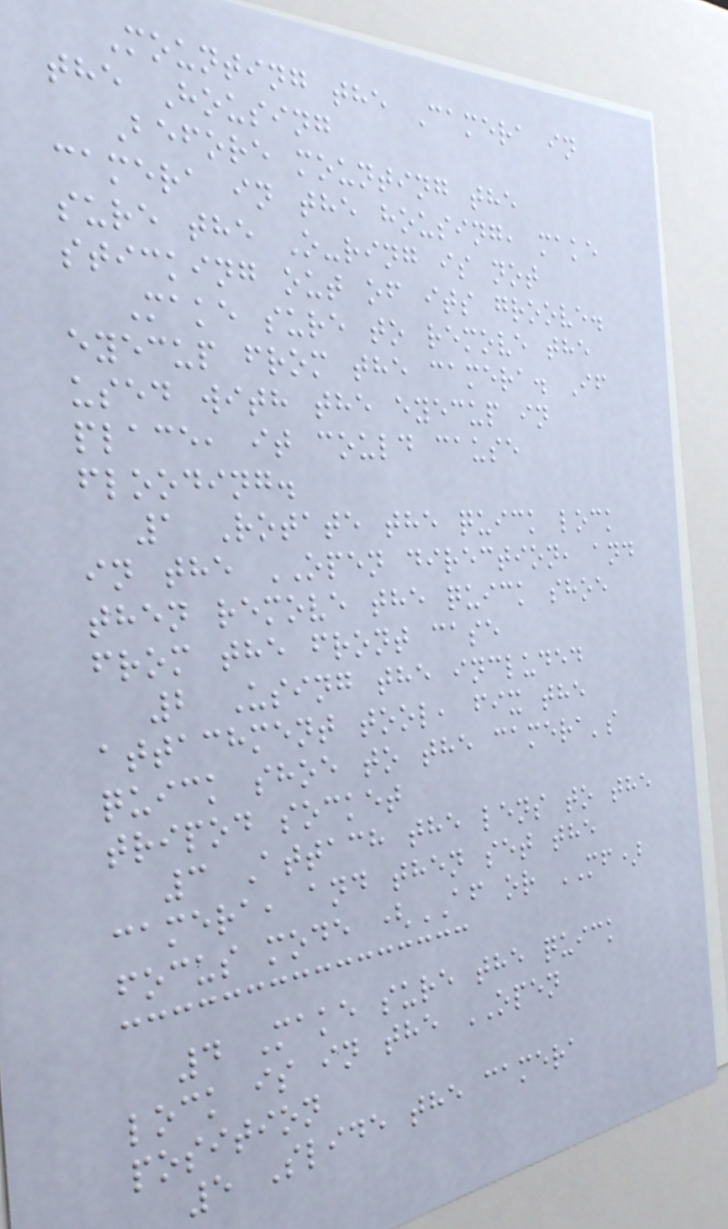Mounting the Camera in
the Housing
Before mounting the
camera in the housing, make
sure the O-ring is not
sticking out of its groove.
Make sure to remove the
eyecup from the camera. If
used with the eyecup in
place, it could cause
flooding.
1 Rotate the quick lock
in the OPEN direction, and
then remove the quick shoe
from the front case
2 Using the included
attachment tool, fix the
quick shoe to the camera's
tripod socket
3 Attach the lens to the
camera, and then set the
focus mode (AF or MF)
4 Make sure the quick
lock is in the OPEN
position
5 Slide the camera
